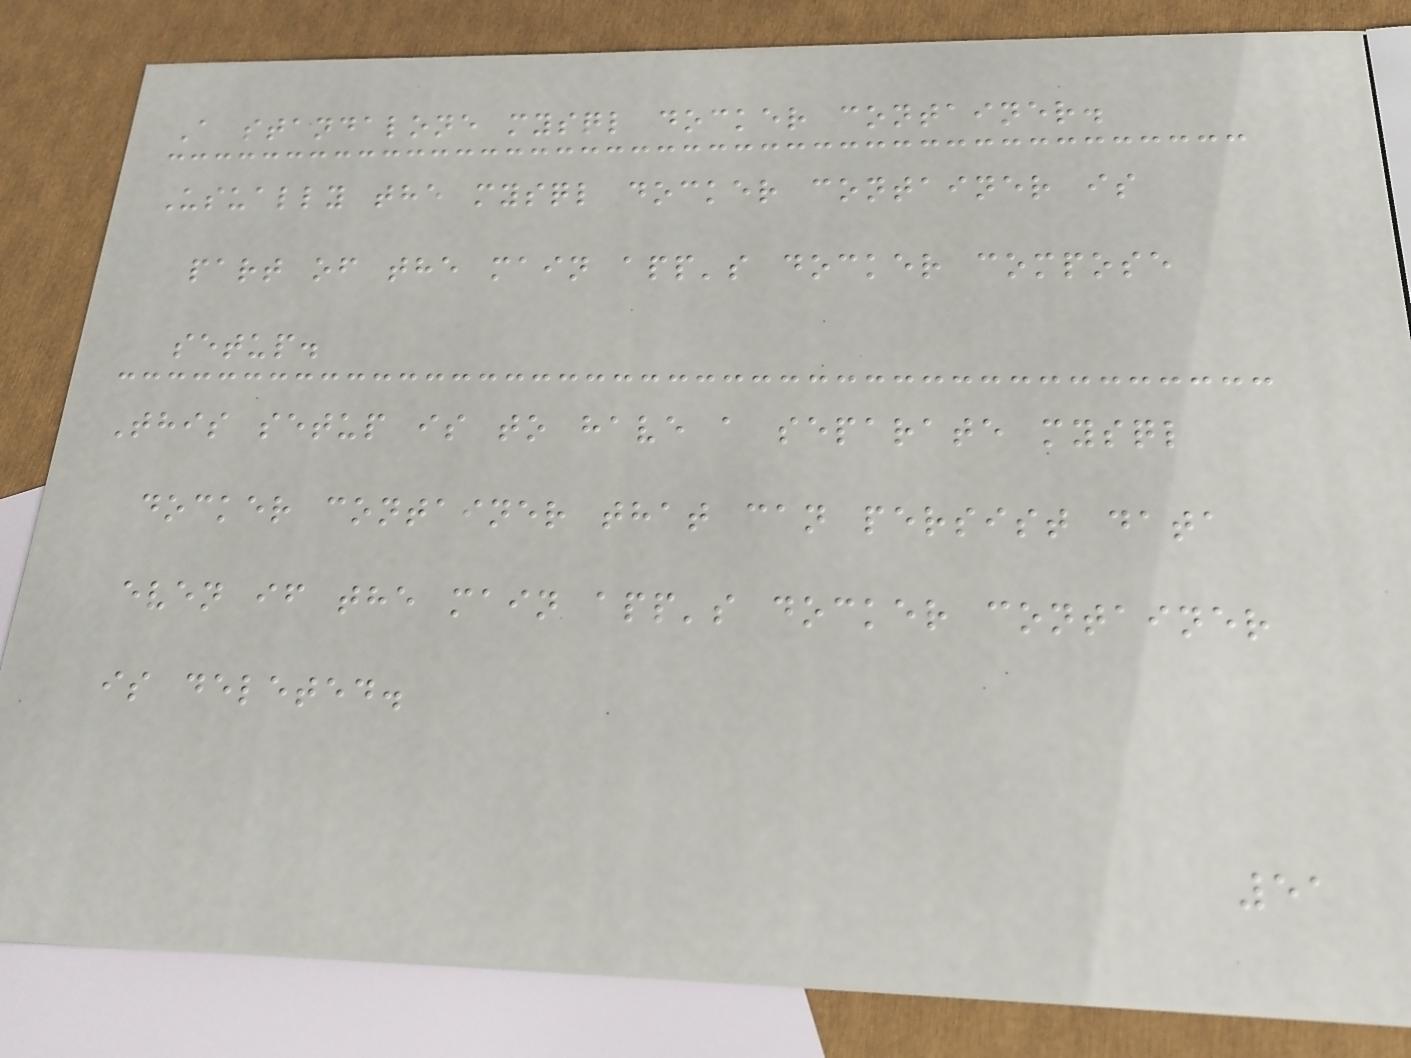A standalone mysql docker container.
Usually the mysql docker container is
part of the main app's docker compose
setup.
This setup is to have a separate mysql
docker container that can persist data
even if the main app's docker container
is deleted.
51
